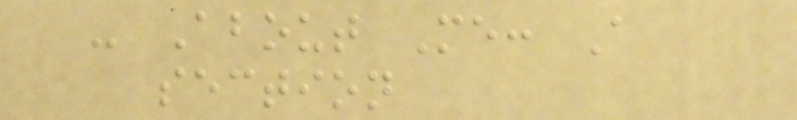- About Me: A
section
